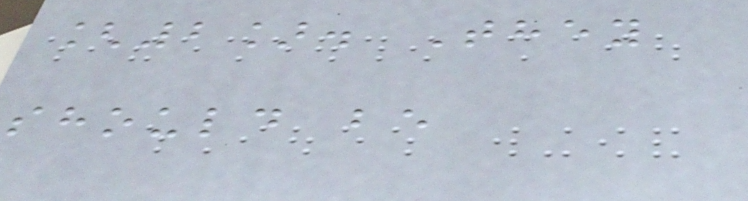[2]. They
should be
